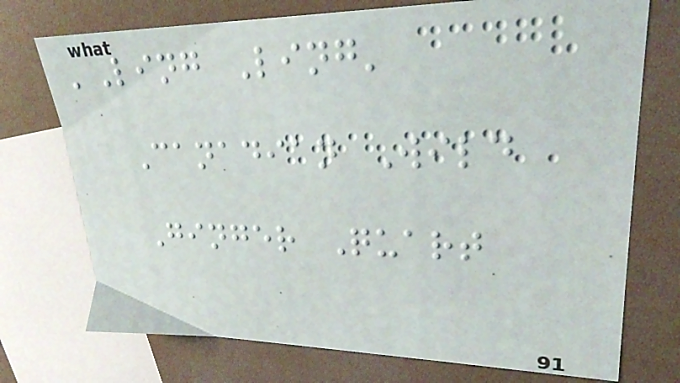'Ling Ling'
Canadian Wild
Ginger Quart
